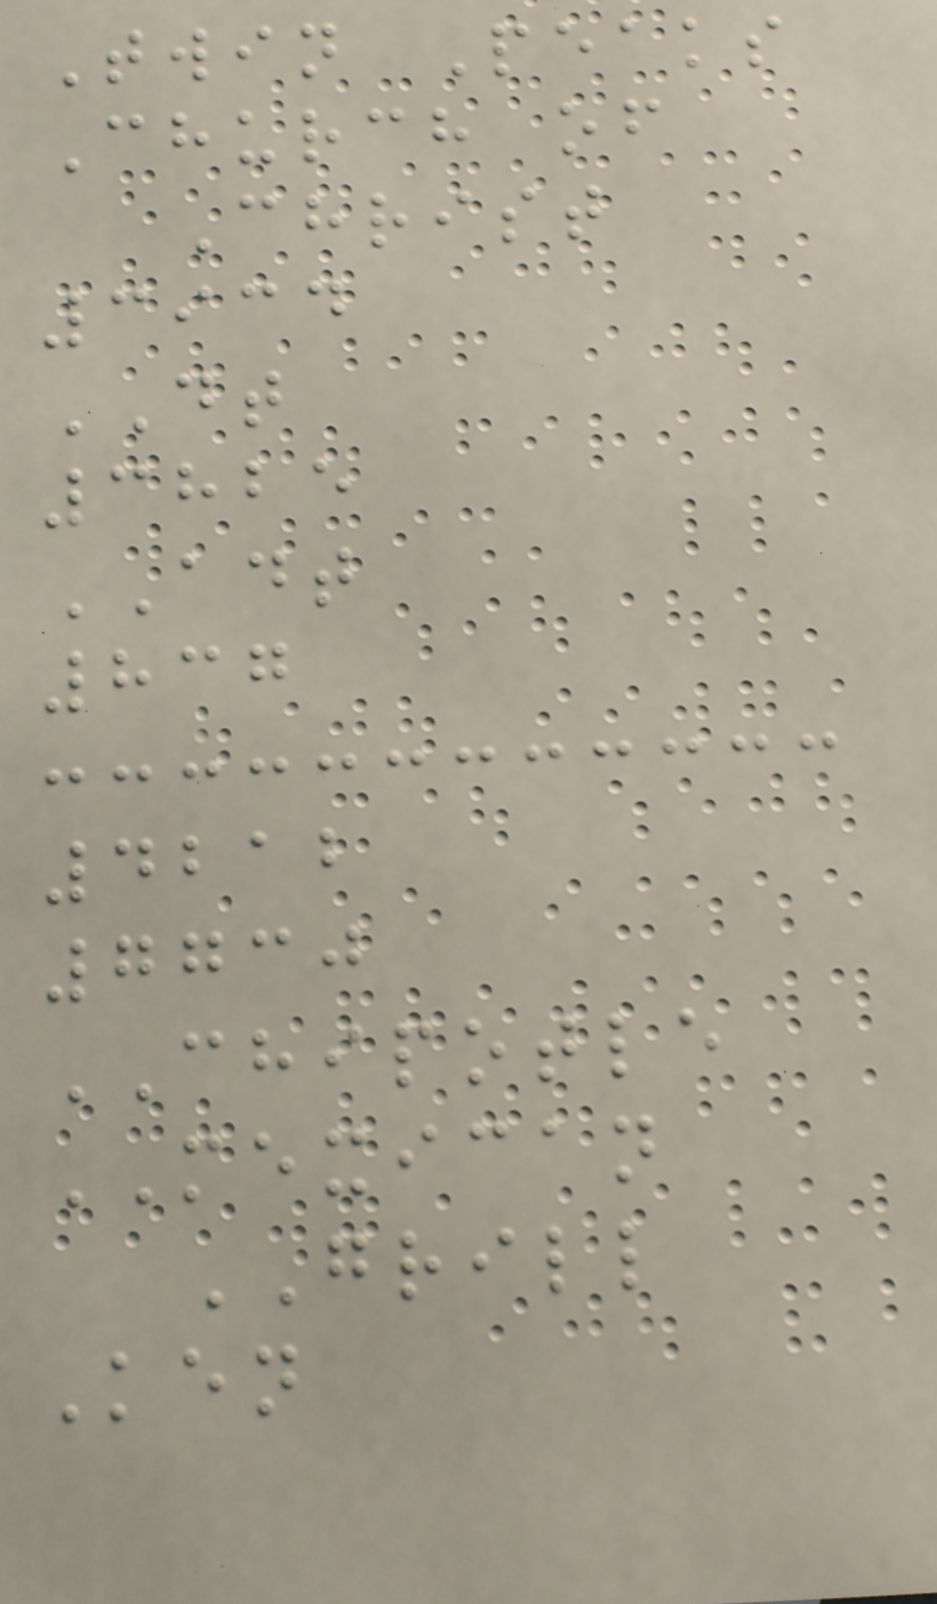Twin Peaks
Church of
Christ
3934
DT
3825
ADT
837
4212
7730
CHIPOTLE
MEXICAN
GRILL
Ken
